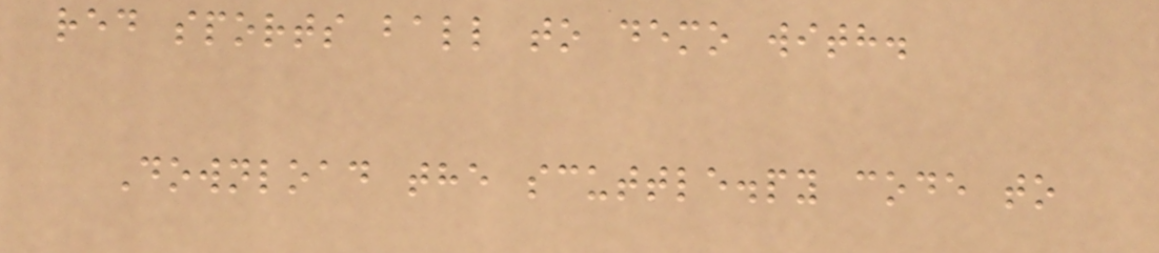red sports ball to demo with.
Download the scuttle.py code to
